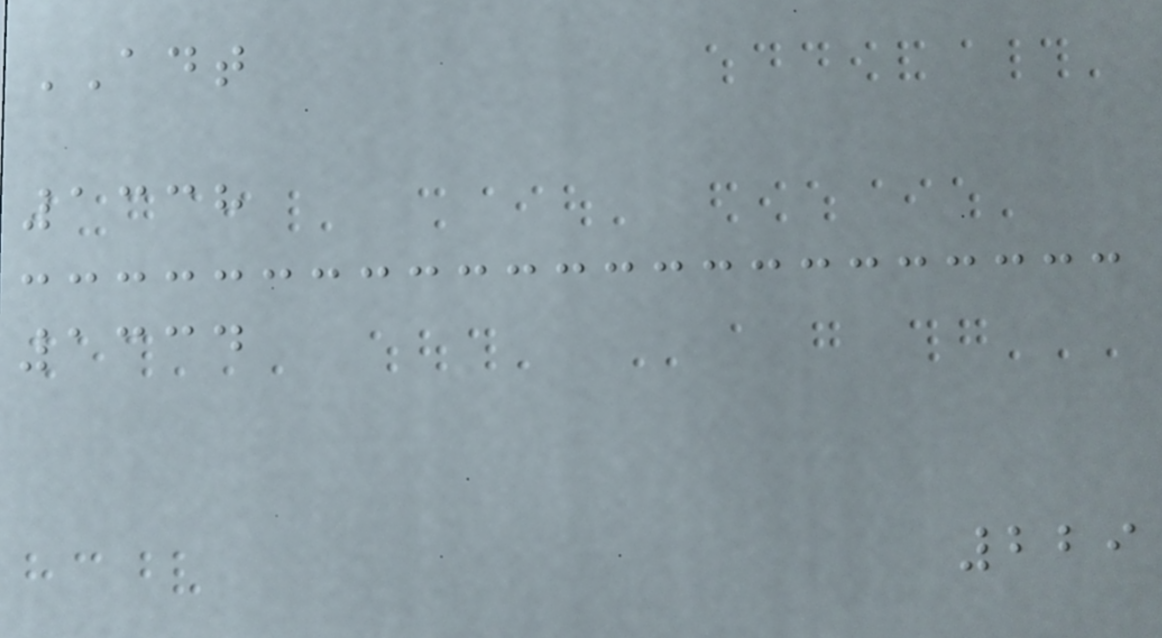ADT
1338
1334
229
